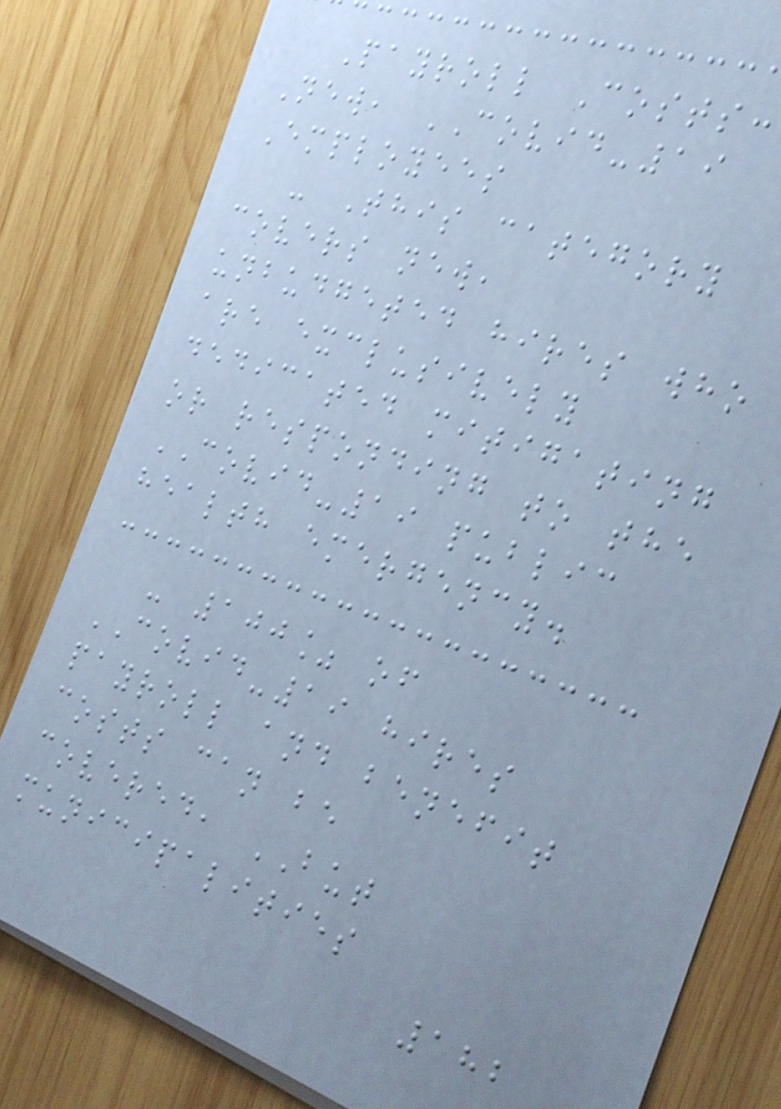Payroll Costs:
New, COVID-19
Employees
- This category
covers new,
unbudgeted hires who
are exclusively
dedicated mitigating
or responding to the
COVID-19 public
health emergency.
- 100% of
COVID-19 hires
payroll and benefit
costs can be
covered, BUT
municipalities
182
